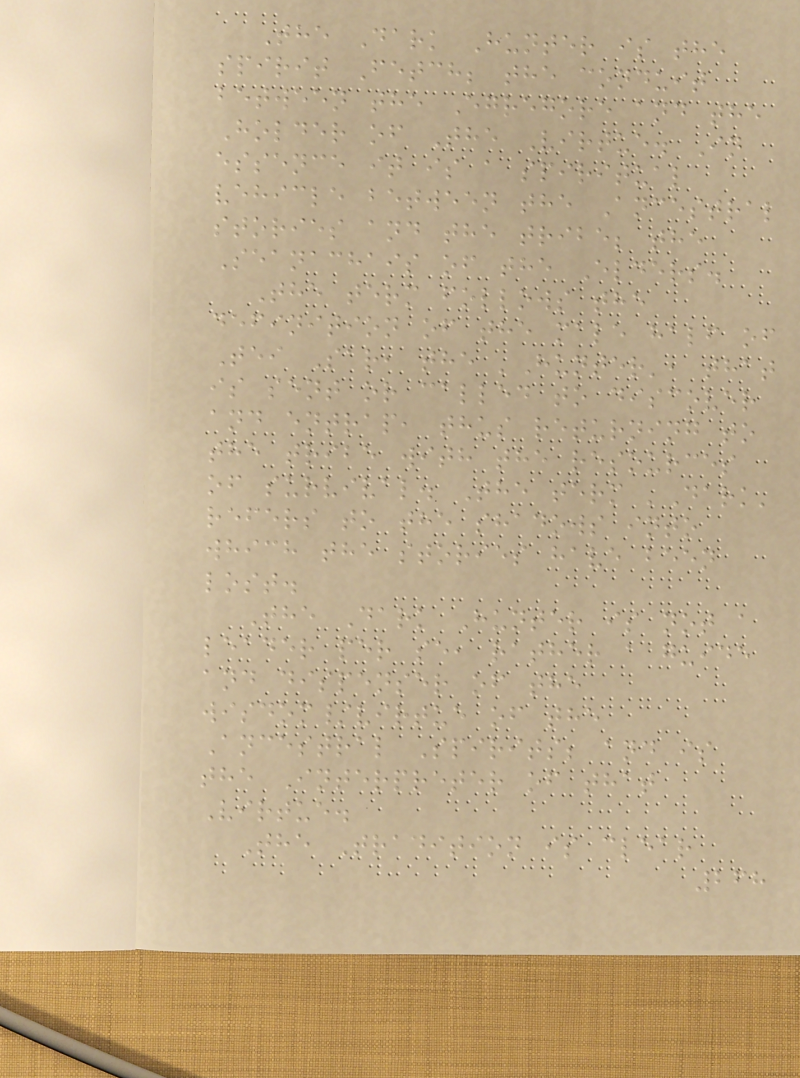The Dark Hunter is the
spirit Fetch; the conduit
between the Egregore and the
Holder of The Virtue. In
essence it is a spiritual
vehicle between the Ancestral
stories and the tribe; the
Seanachais of the Elders.
The term follows the
definition of the male half of
Tei Sar, the 'Hunter', that
is sent or called to discover
and entrap, thus returning to
the tribe with the resources
of survival. The term 'Dark'
refers to the shadows into
which the stories have been
lost.
The Dark Hunter is not a
leader per se, rather a guide
and dispenser of the
wisdom/virtue of the
Ancestral Spirits; and is
the Interpreter of that
Virtue.
The Tradition is clear
268
